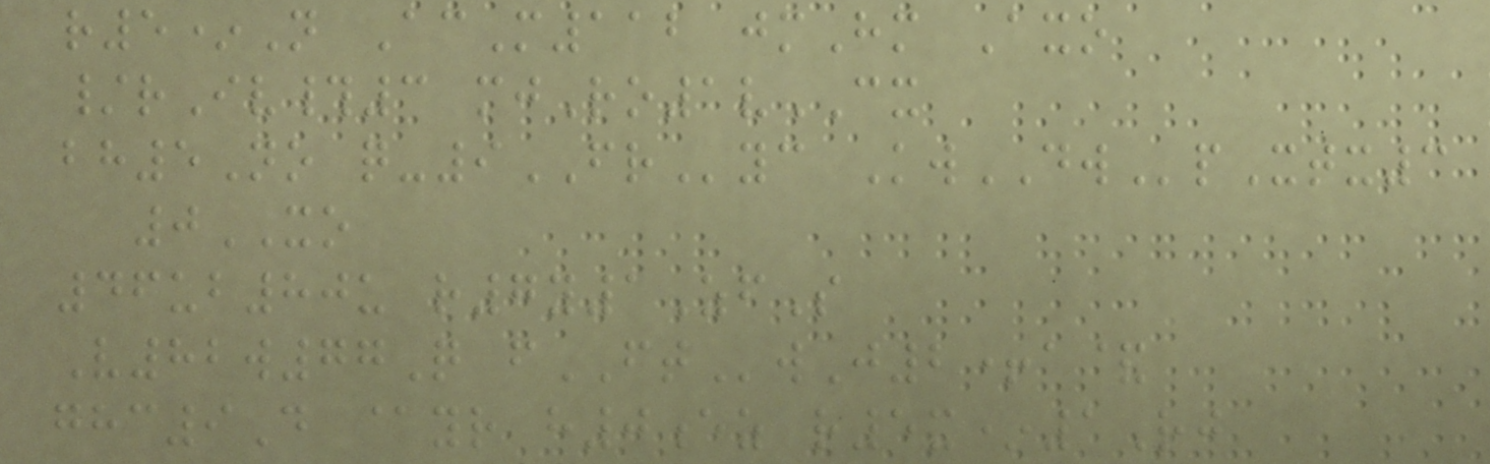r5*N AcM112 jmHm Axo
/rIv#3 mjRo1vCX
bh5No q-9FRyc KwDWpXtx3
0XO
46ub80u r7y1ZfS
V82w77Q fFTwJ2+a&
ghc9D @yr h0ez r5x*1Rj
